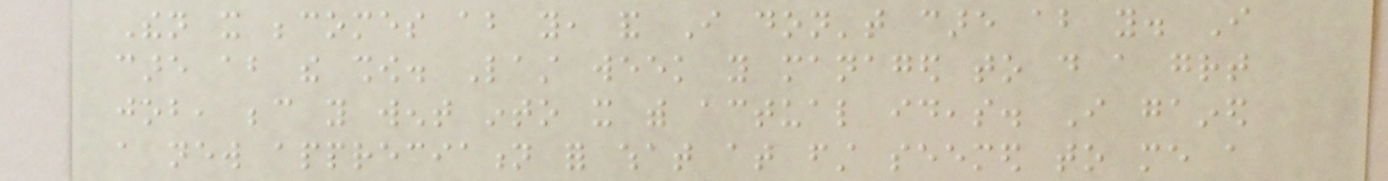Then it becomes about you, and I don't care about you. I
care about the show. Last week you managed to do a great
job, because you went into it with actual ideas. I gained
a new appreciation for what at first seemed to me a
